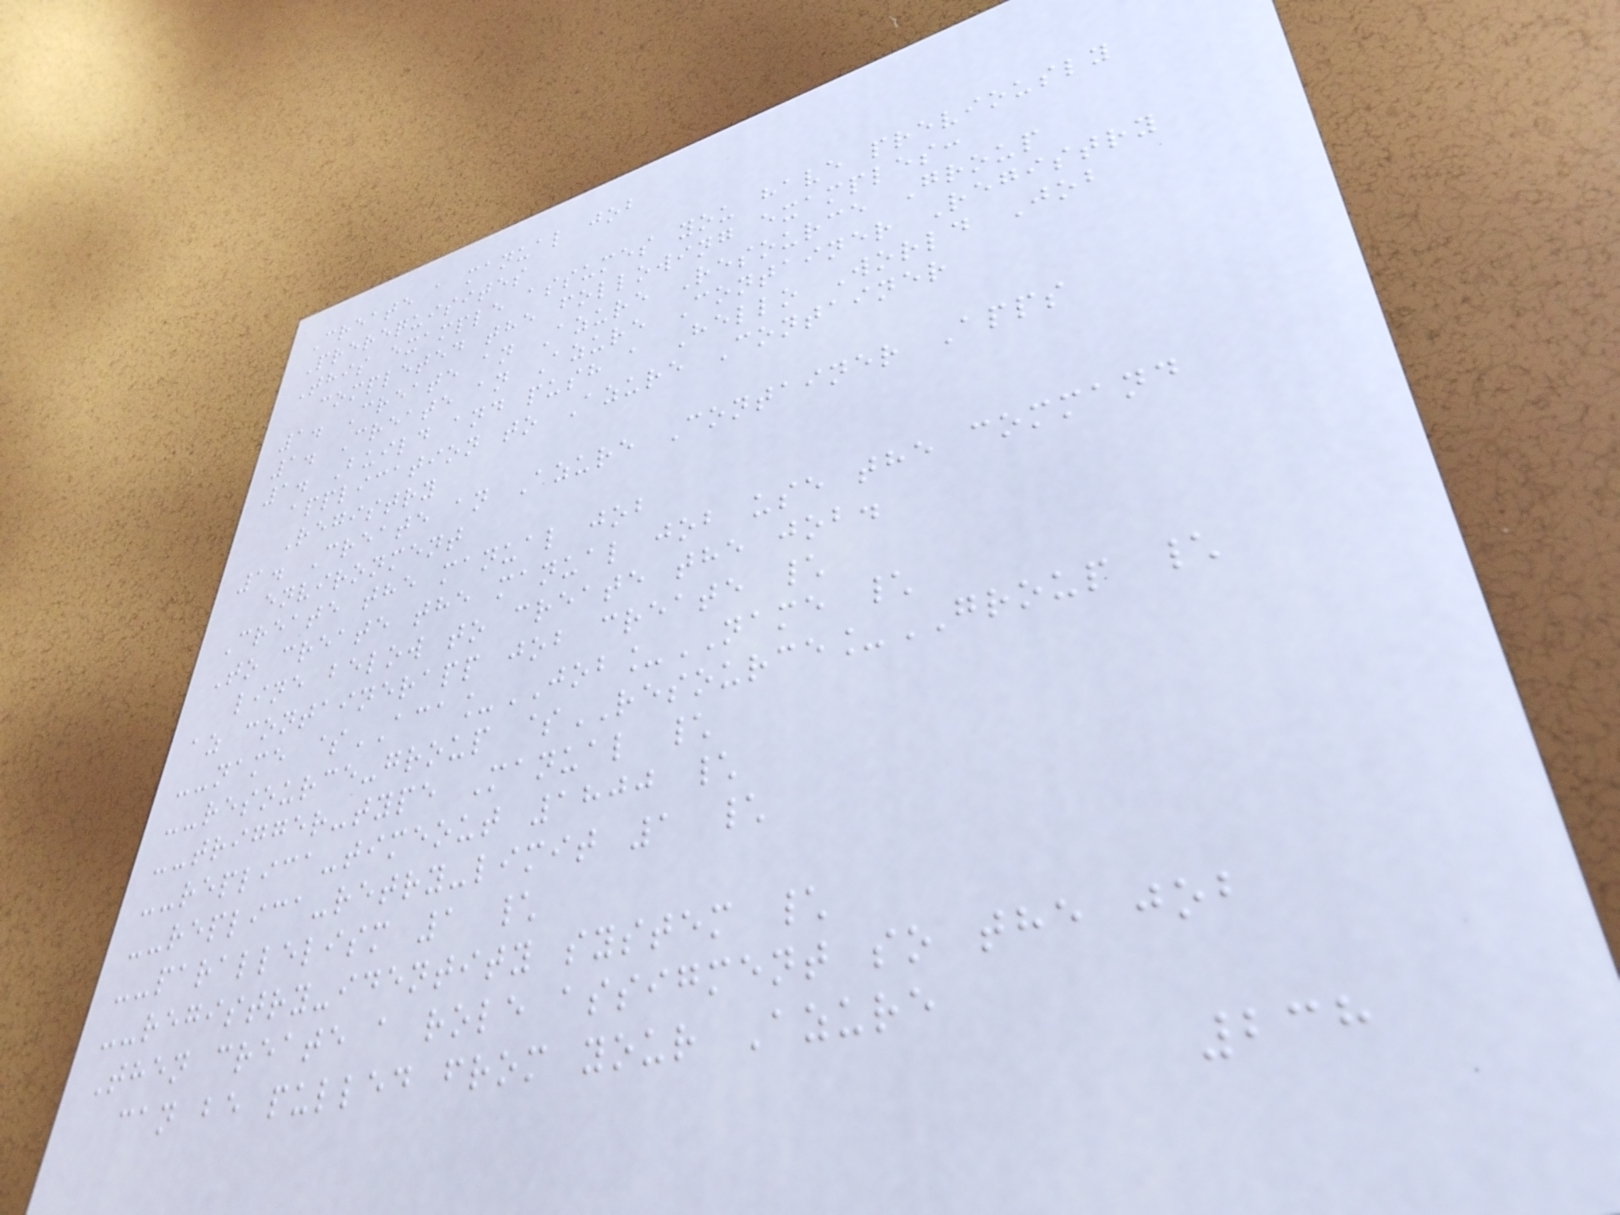Create a manual job
Prerequisites
This example assumes you have previously
completed the following examples:
1. Create an Azure Resource Group
1. Create an Azure Container Registry
1. Build and push a Hello World Job
application to Azure Container
Registry
1. Create an Azure Container Apps
environment
Create the manual job
To create the manual job use the command
line below to create the job.
az containerapp job create \
--name $ACA_JOB_NAME \
--resource-group $RESOURCE_GROUP \
--trigger-type Manual \
--replica-timeout 1800 \
--replica-retry-limit 1 \
--parallelism 1 \
--registry-identity system \
Then create a role assigment so the job
can be pulled from your Azure
238
